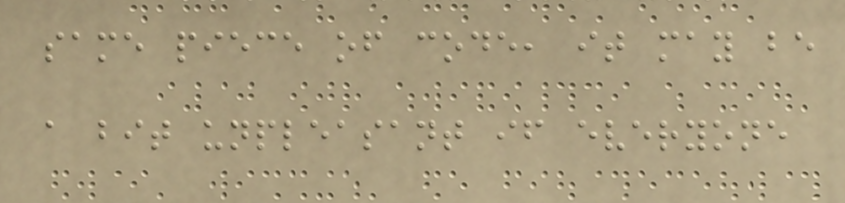same piece of code, it may be
a bit unpleasant if everyone
